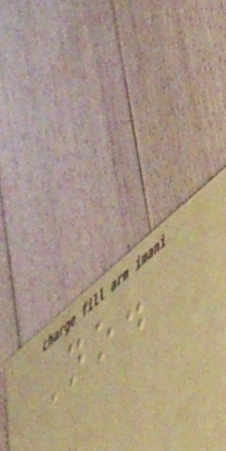No.
